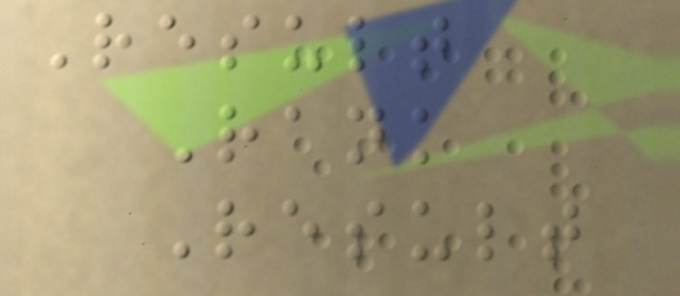Result
Rank
Result
